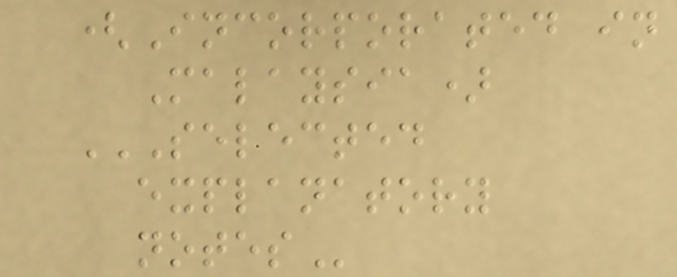(Incorporated in
Malaysia)
SELECTED
EXPLANATORY
NOTES
